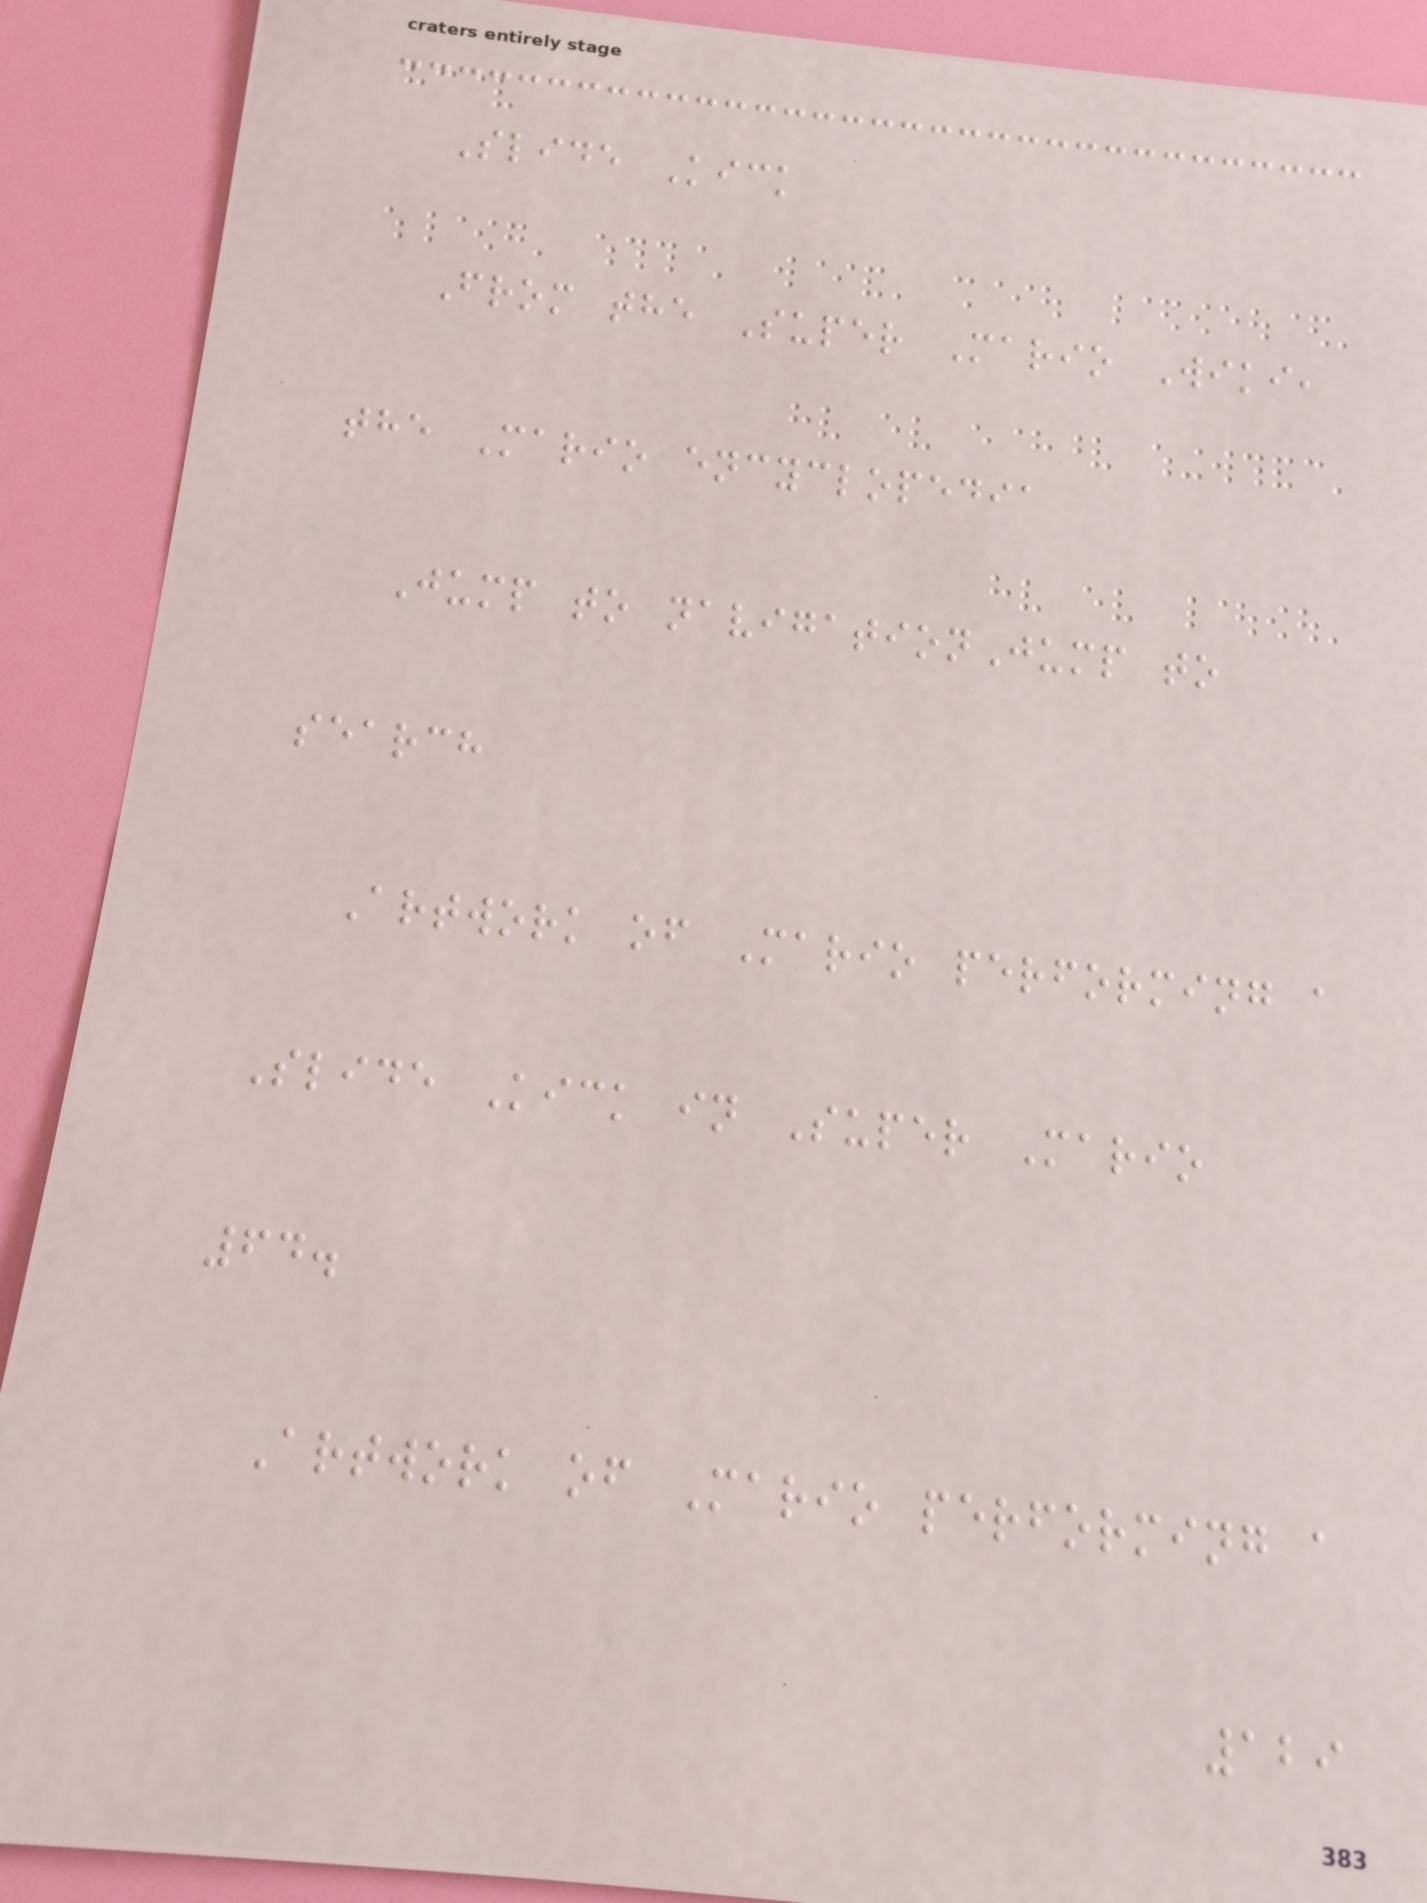Slide Kick
From the Super Mario Wiki,
the Mario encyclopedia
Jump to navigationJump to
search
Artwork of Mario performing a
Slide Kick in Super Mario
64.
Artwork of Mario performing a
129
